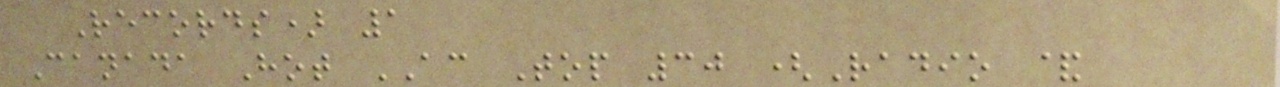Records) 1
Canada Hot AC Top 30 (Radio &
